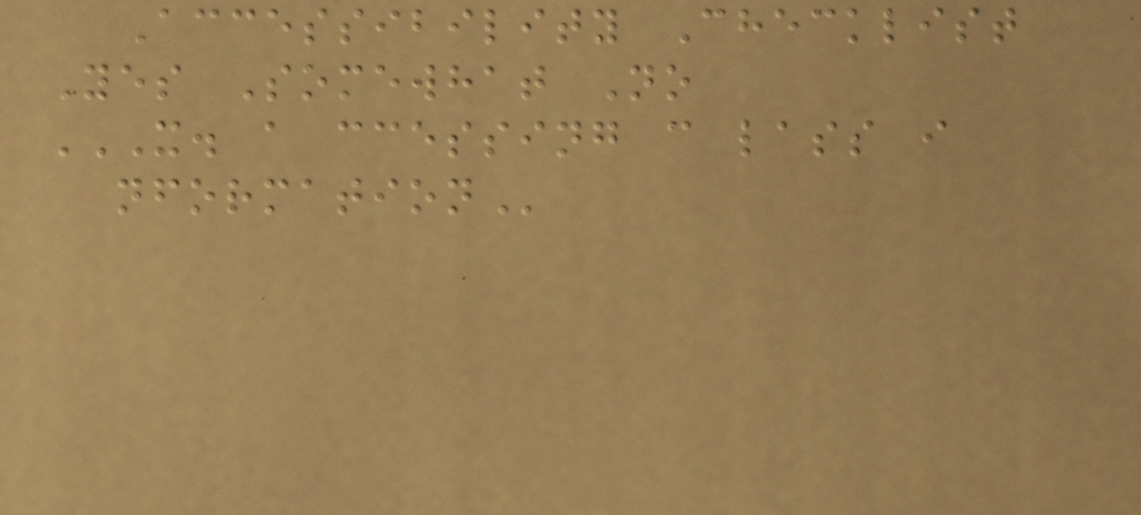Accessibility Checklist
Yes Somewhat No
X. A CCESSING C LASS I
NFORMATION
